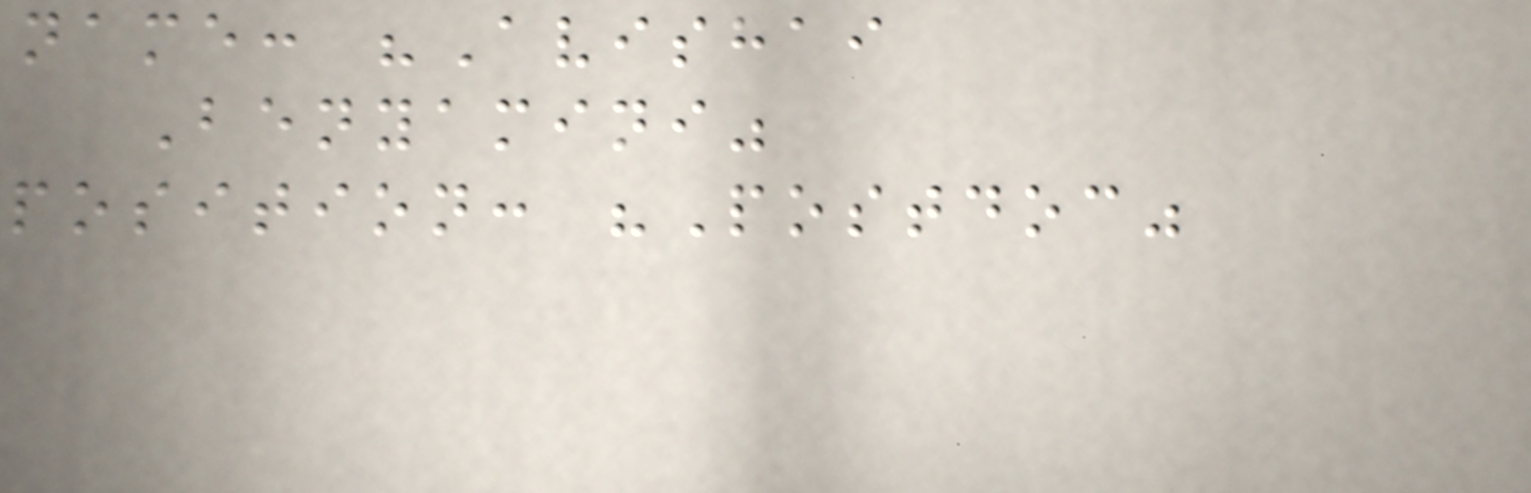name: "Avishai
Benyamini"
position: "Postdoc"
